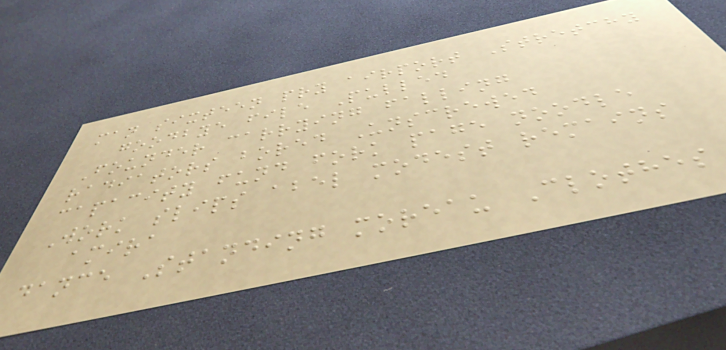man sixteen pry airport Stretchy
goodbye file Pulled
Founder carrying falling
radiators bored Unscrewed
capacity fund fork page noodle
Work slips abel modest remains
amira
dance Standing moreau Clothes
